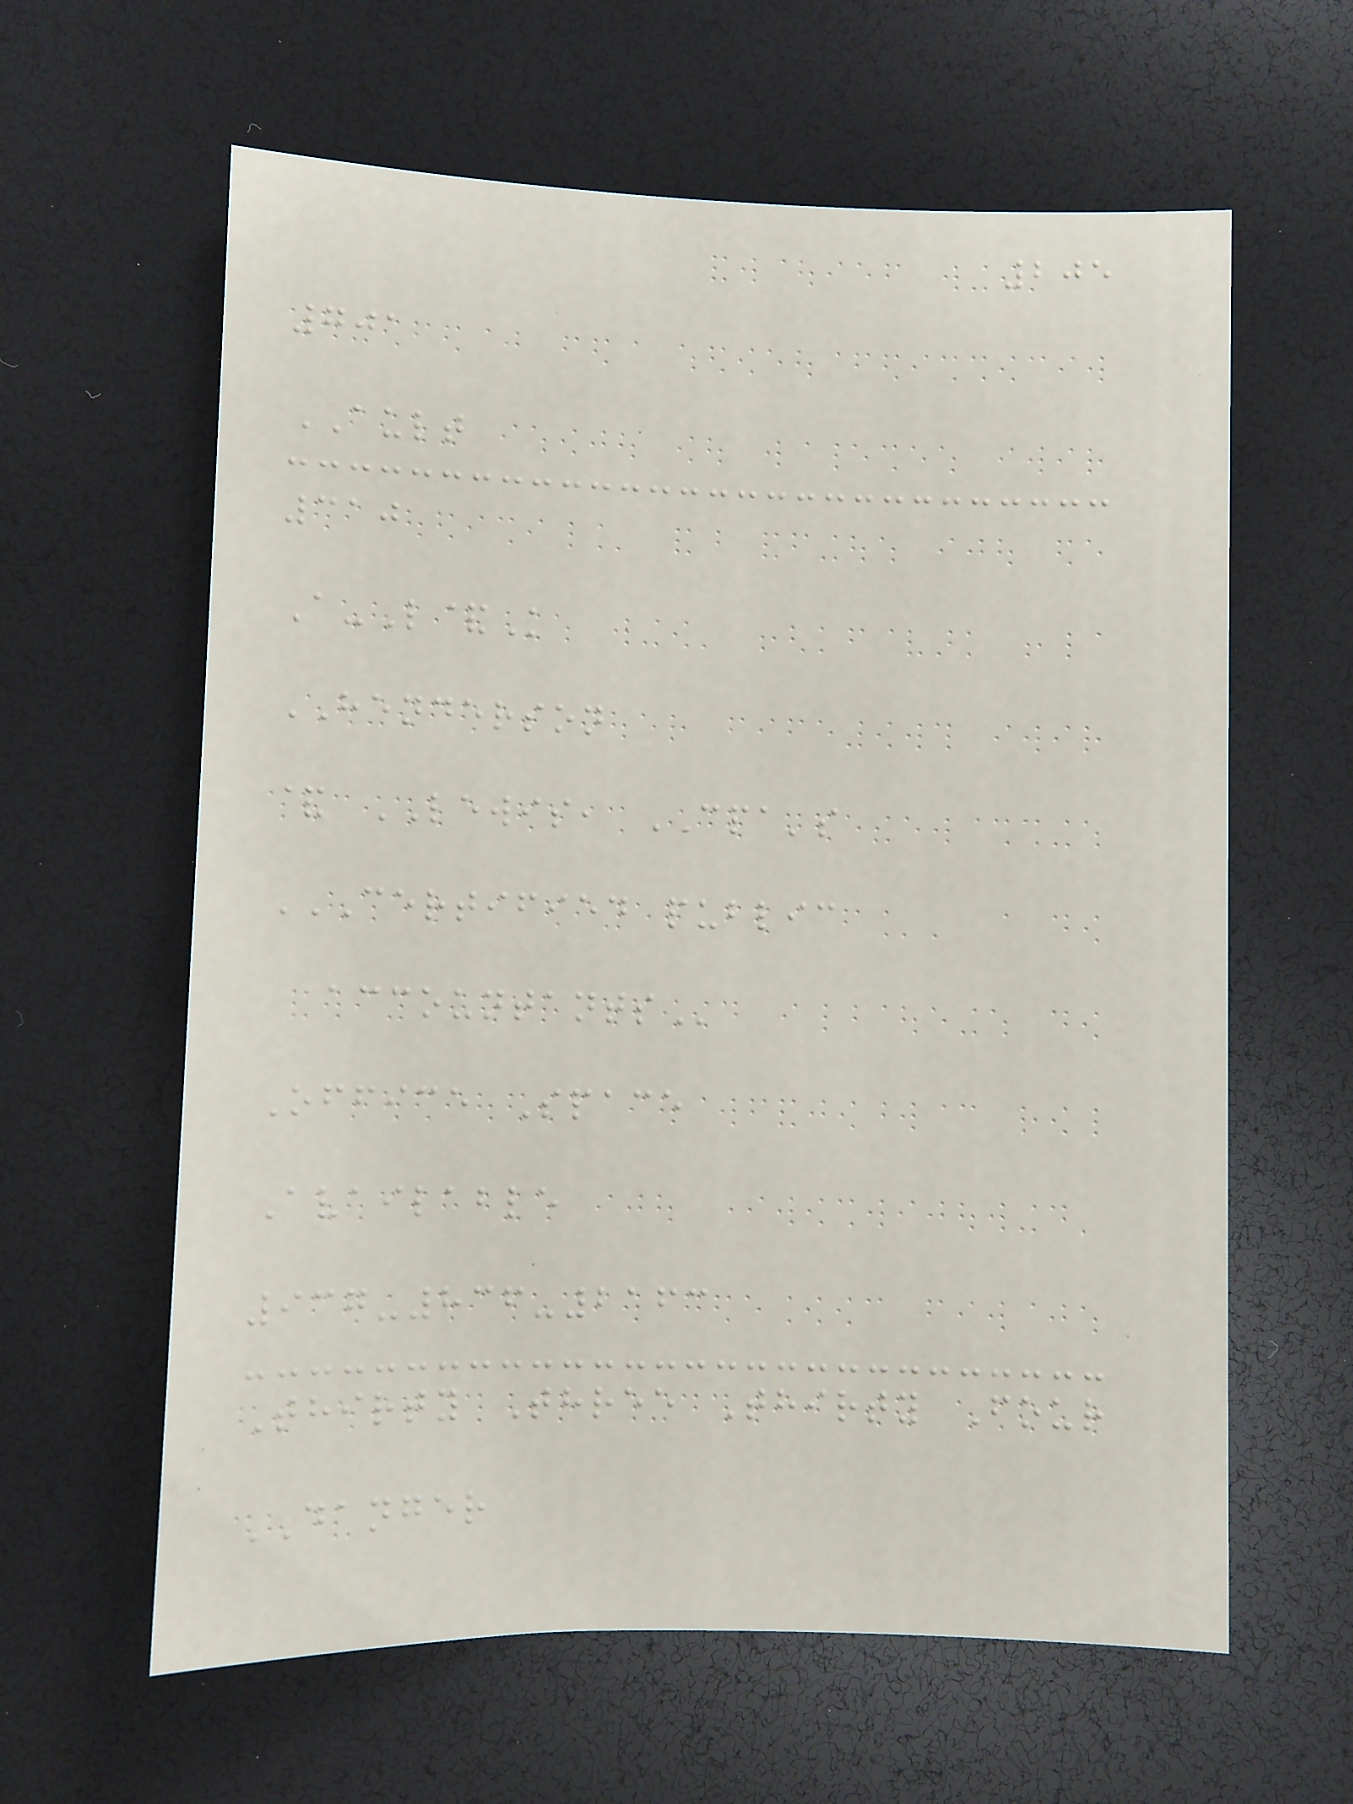205
701
AULT
310
A-L&K
HENDERSON
& LEWIS, CPA's
CERTIFIED PUBLIC
ACCOUNTANTS
Office Space
Available
937-836-2163
Thirty Three Thirty Four
DANGER
